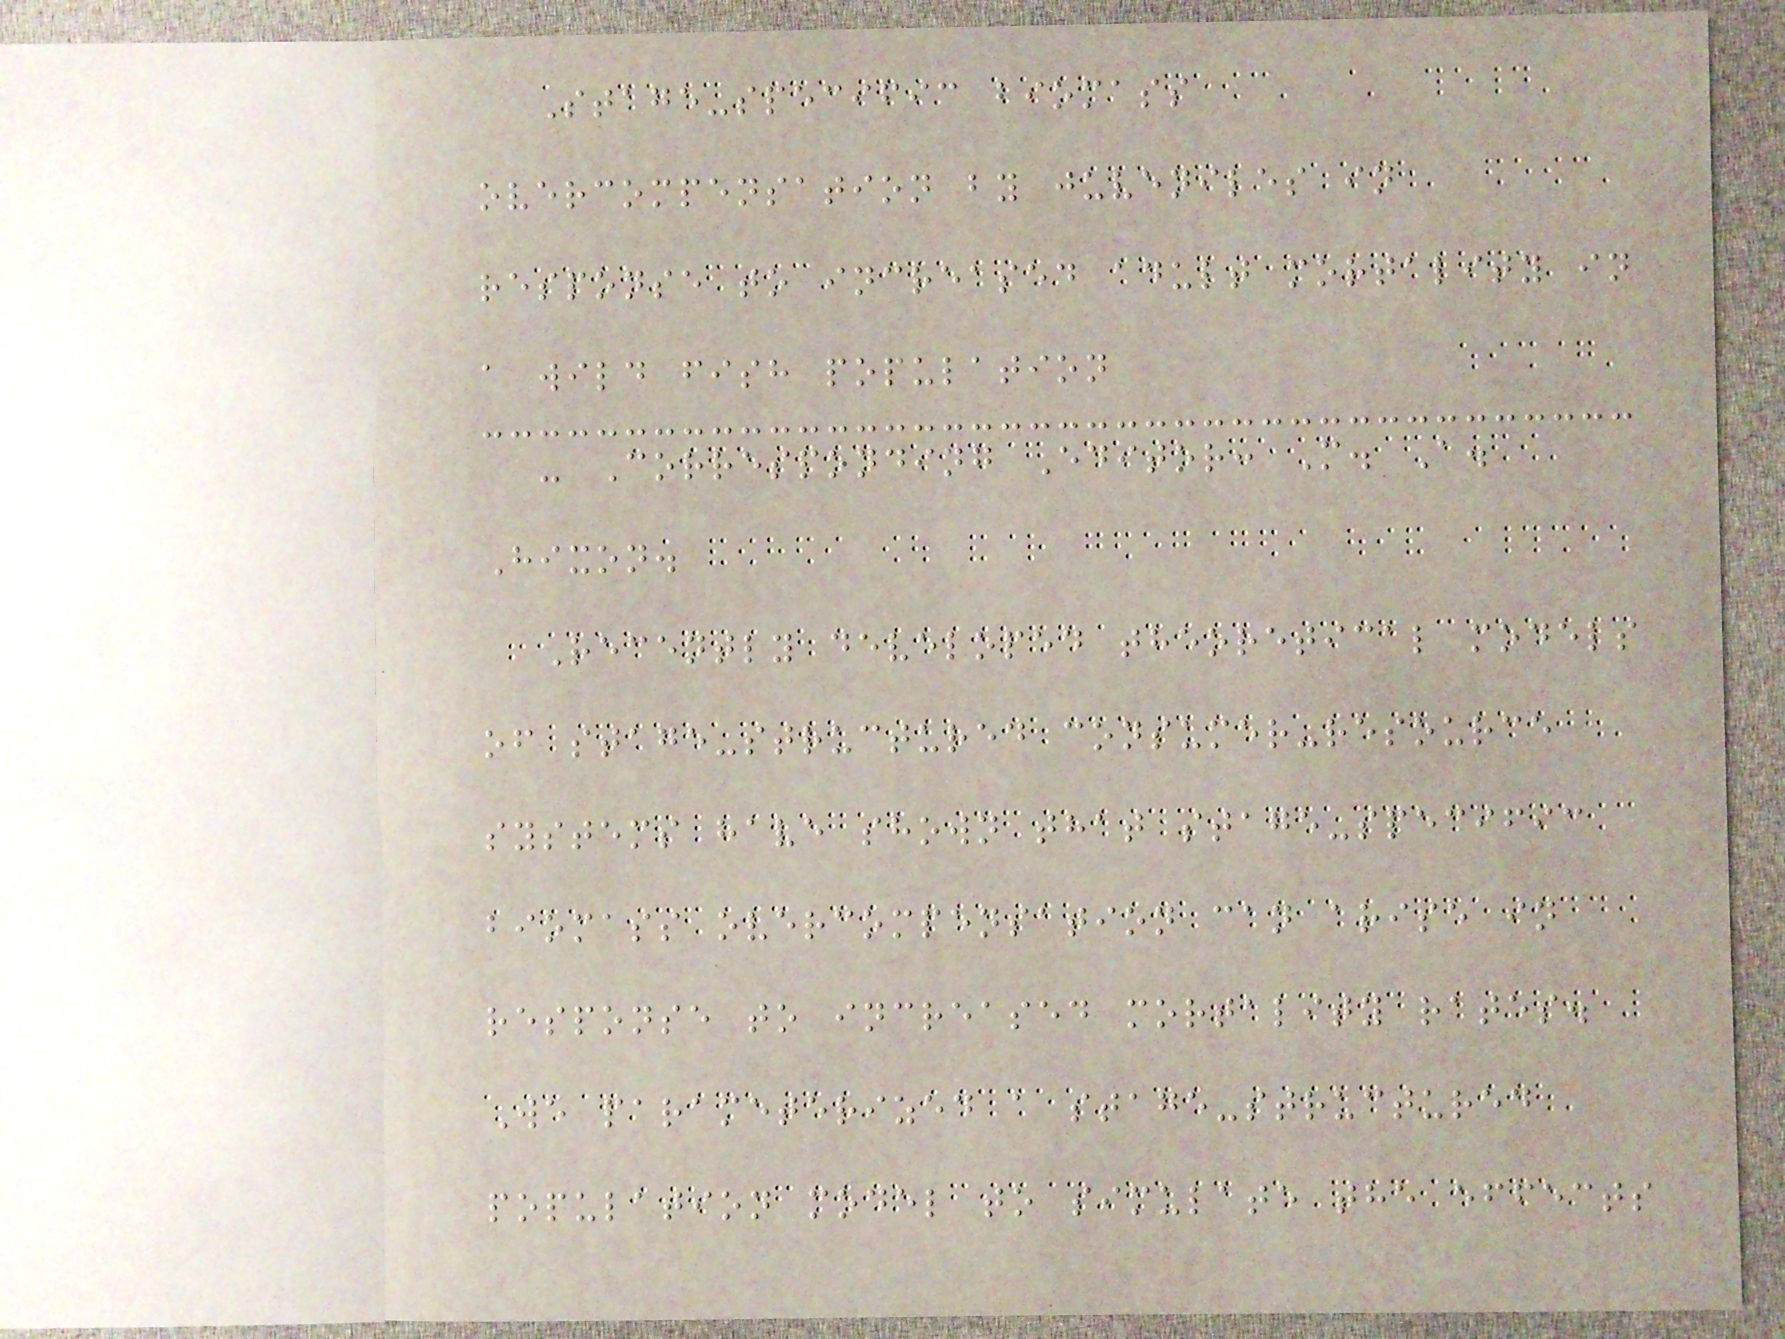Stage-specific biomass
overcompensation by juveniles in
response to increased adult mortality in
a wild fish population
- Corresponding Editor: M. A.
Hixon.
Recently developed theoretical models
of stage-structured consumer-resource
systems have shown that stage-specific
biomass overcompensation can arise in
response to increased mortality rates.
We parameterized a stage-structured
population model to simulate the effects
